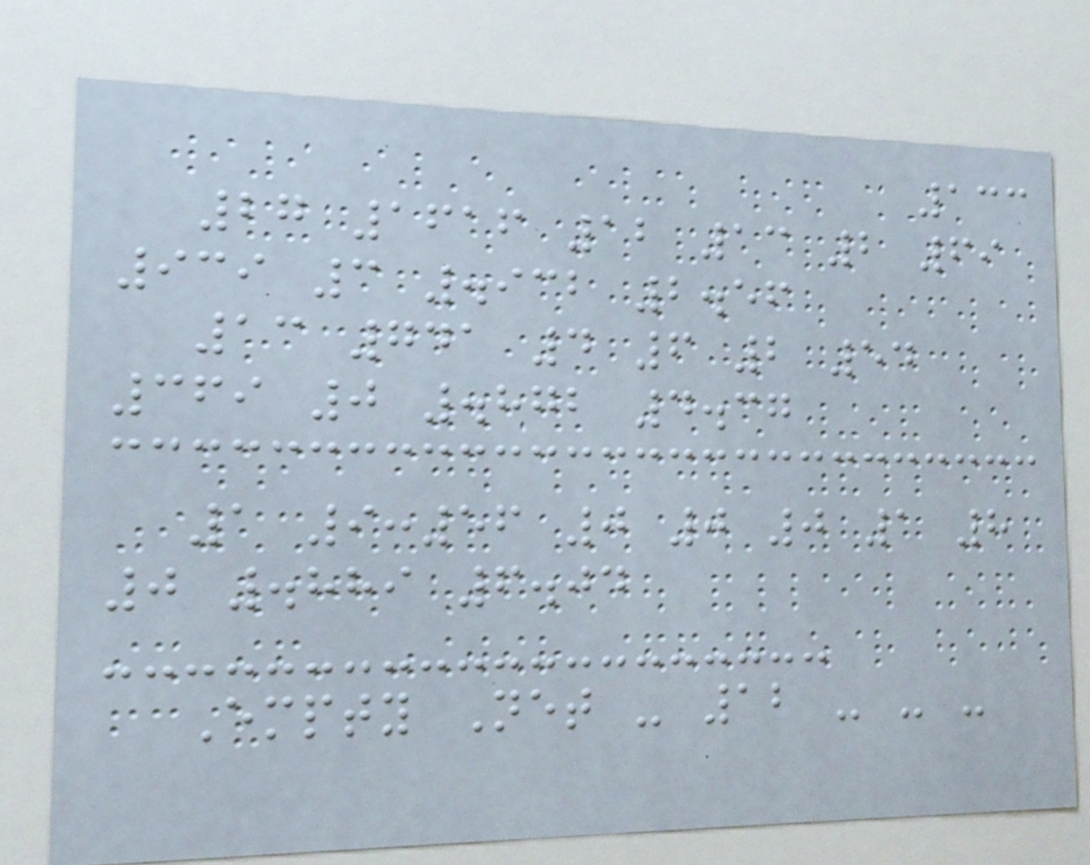133
27 1616 12 13 2 69
939 3 .932 2.56
13 741 4 6 2 54
369 0 .872 4.37
1 9:56 0 0 0 1 8
0 .889 6.04
Empty Net - 12 - - -
